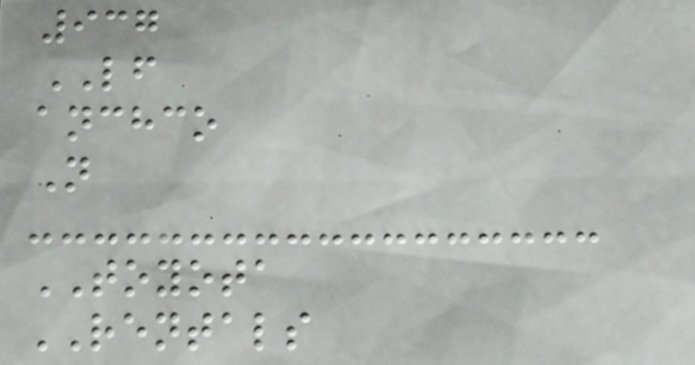937
LF
anchco
N
TOYOTA
RENTALS
